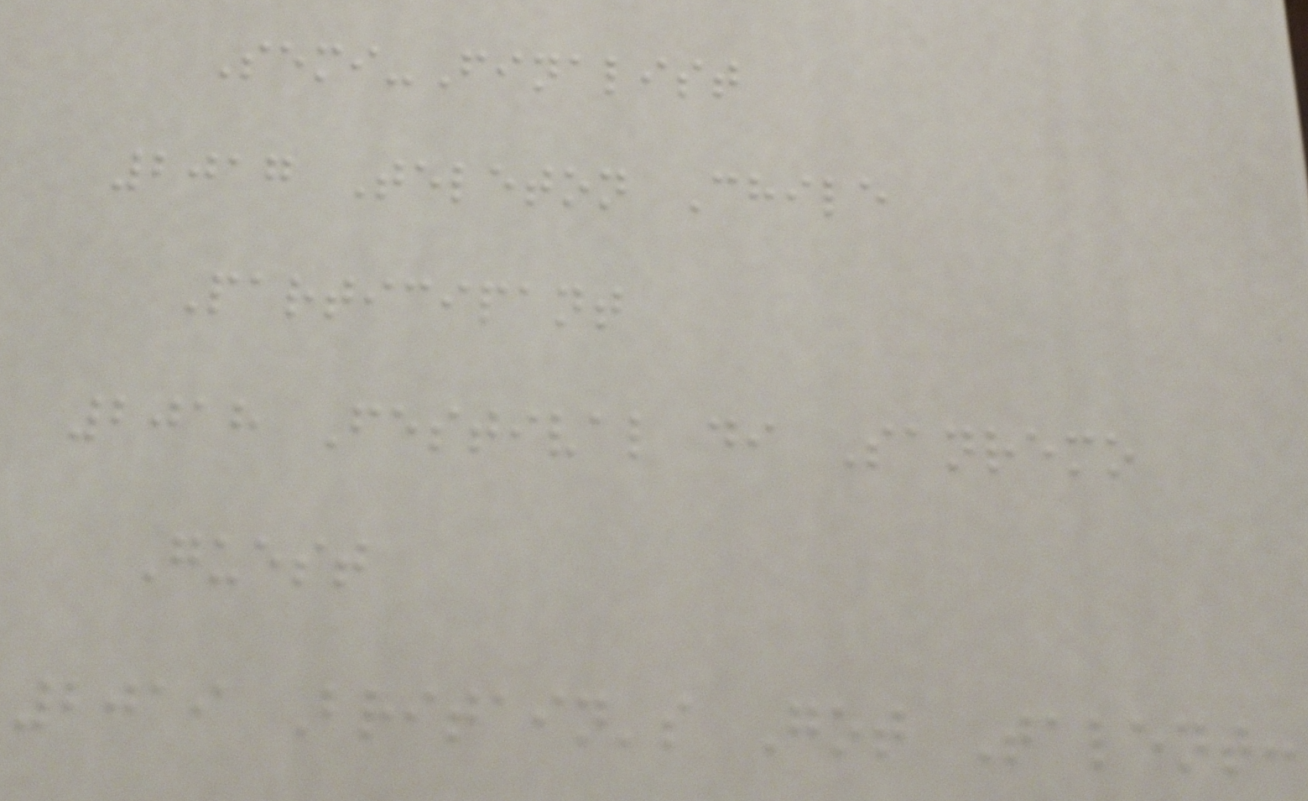Semi-Finalist
2017 Teleton Chile
Participant
2018 Festival di Sanremo
Guest
2019 Britain's Got Talent:
